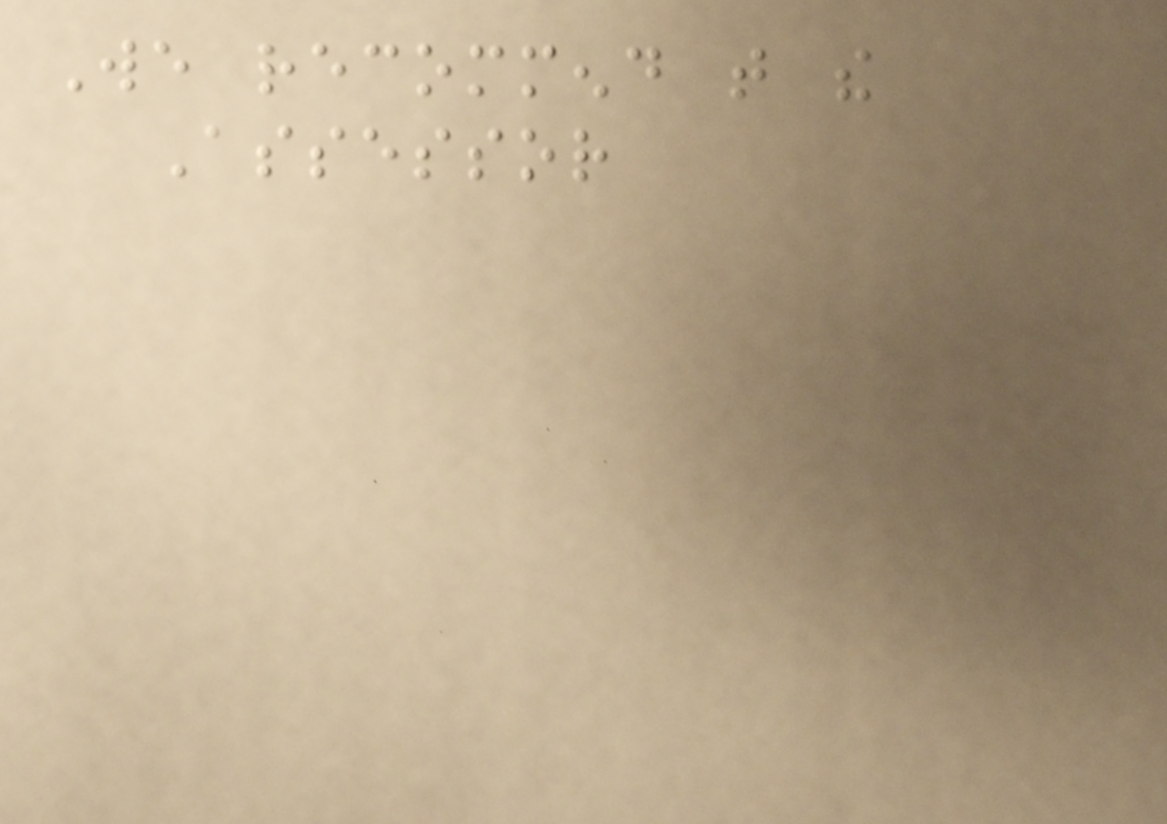We recommend that the
Assessor
